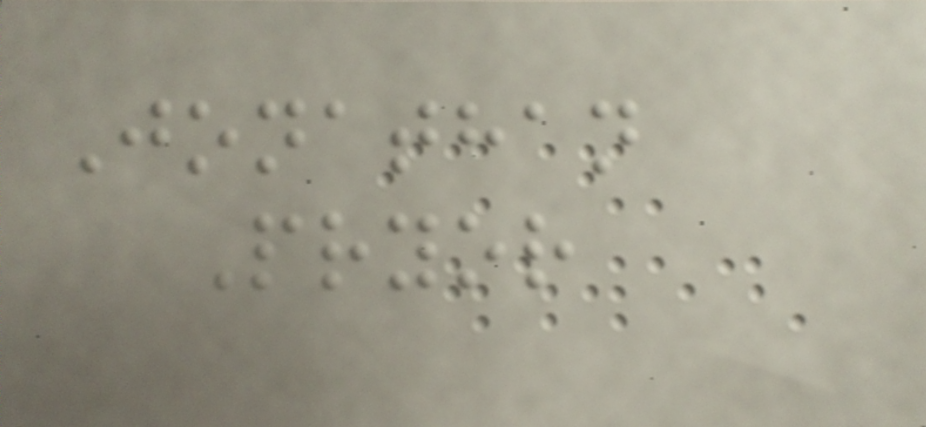Jonathan
Pryor
